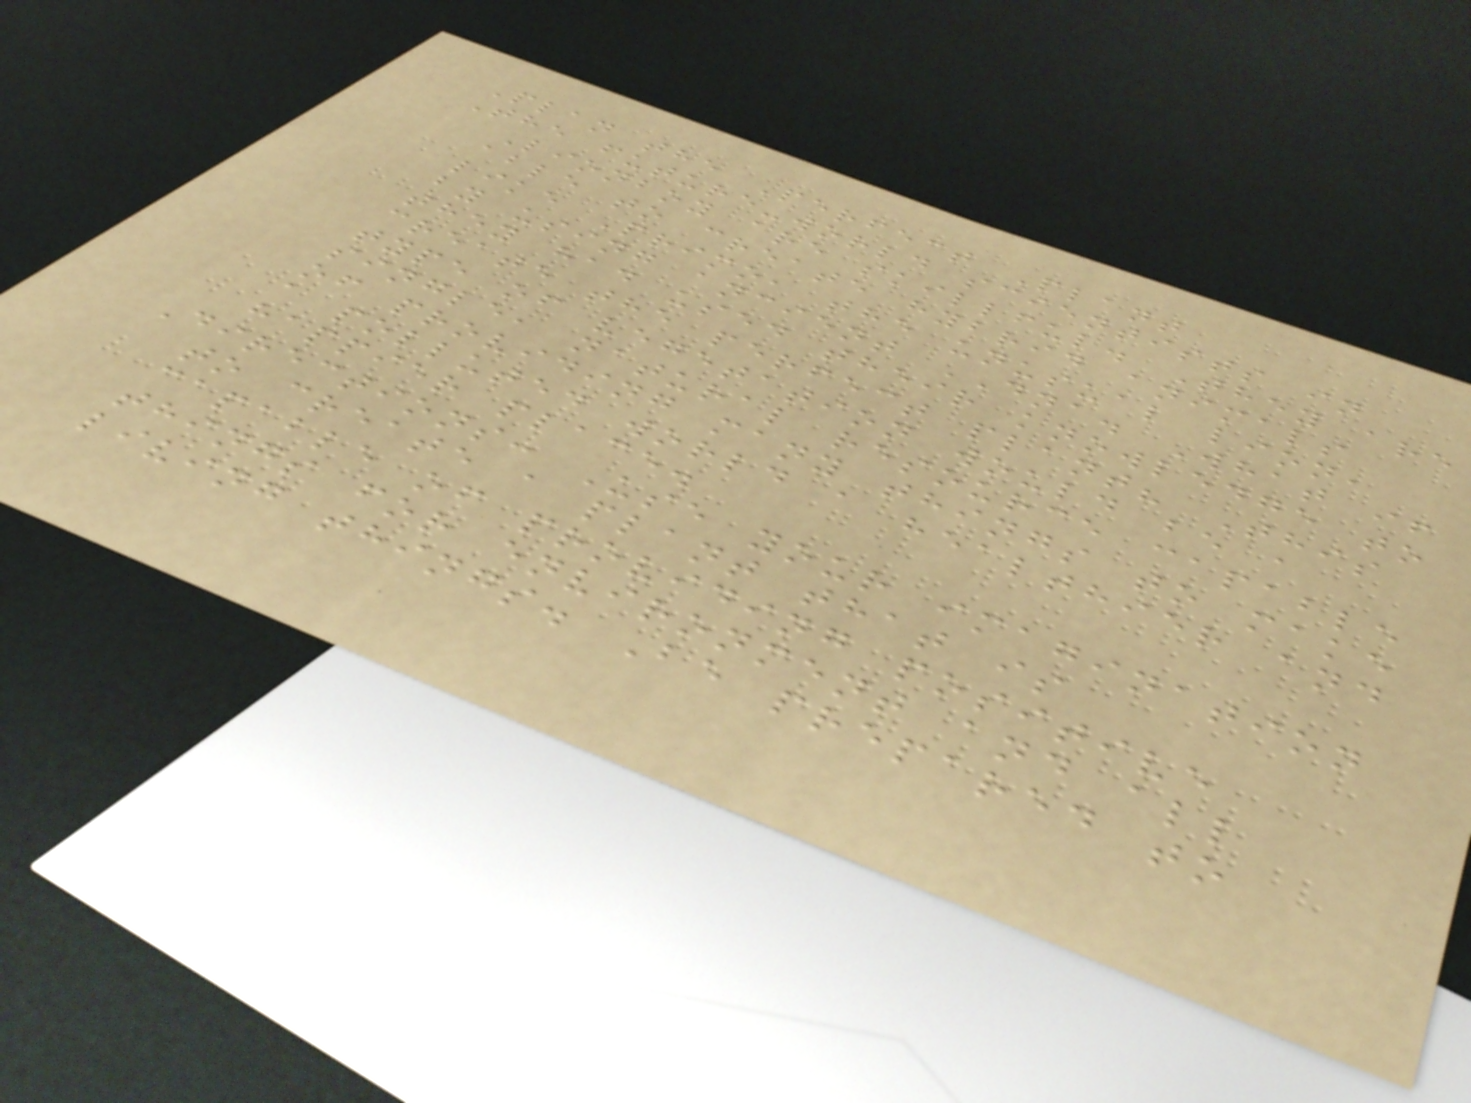Plan the Perfect Plant
The future-world scientists in
Lionboy are skillful. They are
able to create hybrid animals
like Primo, the unusual lion,
by using ancient DNA. What if
they had used their knowledge to
create the perfect plant? This
type of vegetation would be a
single, natural resource capable
of providing many things to make
a polluted world a healthier and
happier place.
Directions: Use your imagination
to create a plant that is
capable of providing positive
things for environment and all
living things. Be prepared to
